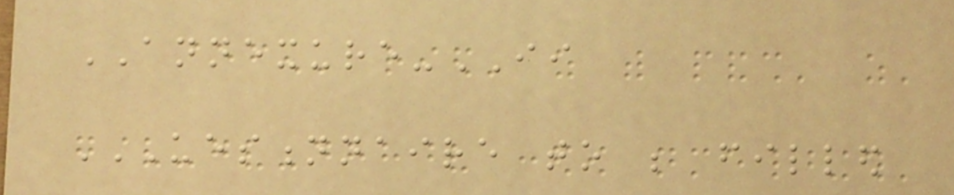ANNEXURE-II
UESTIONNAIRE TO BE FILLED
